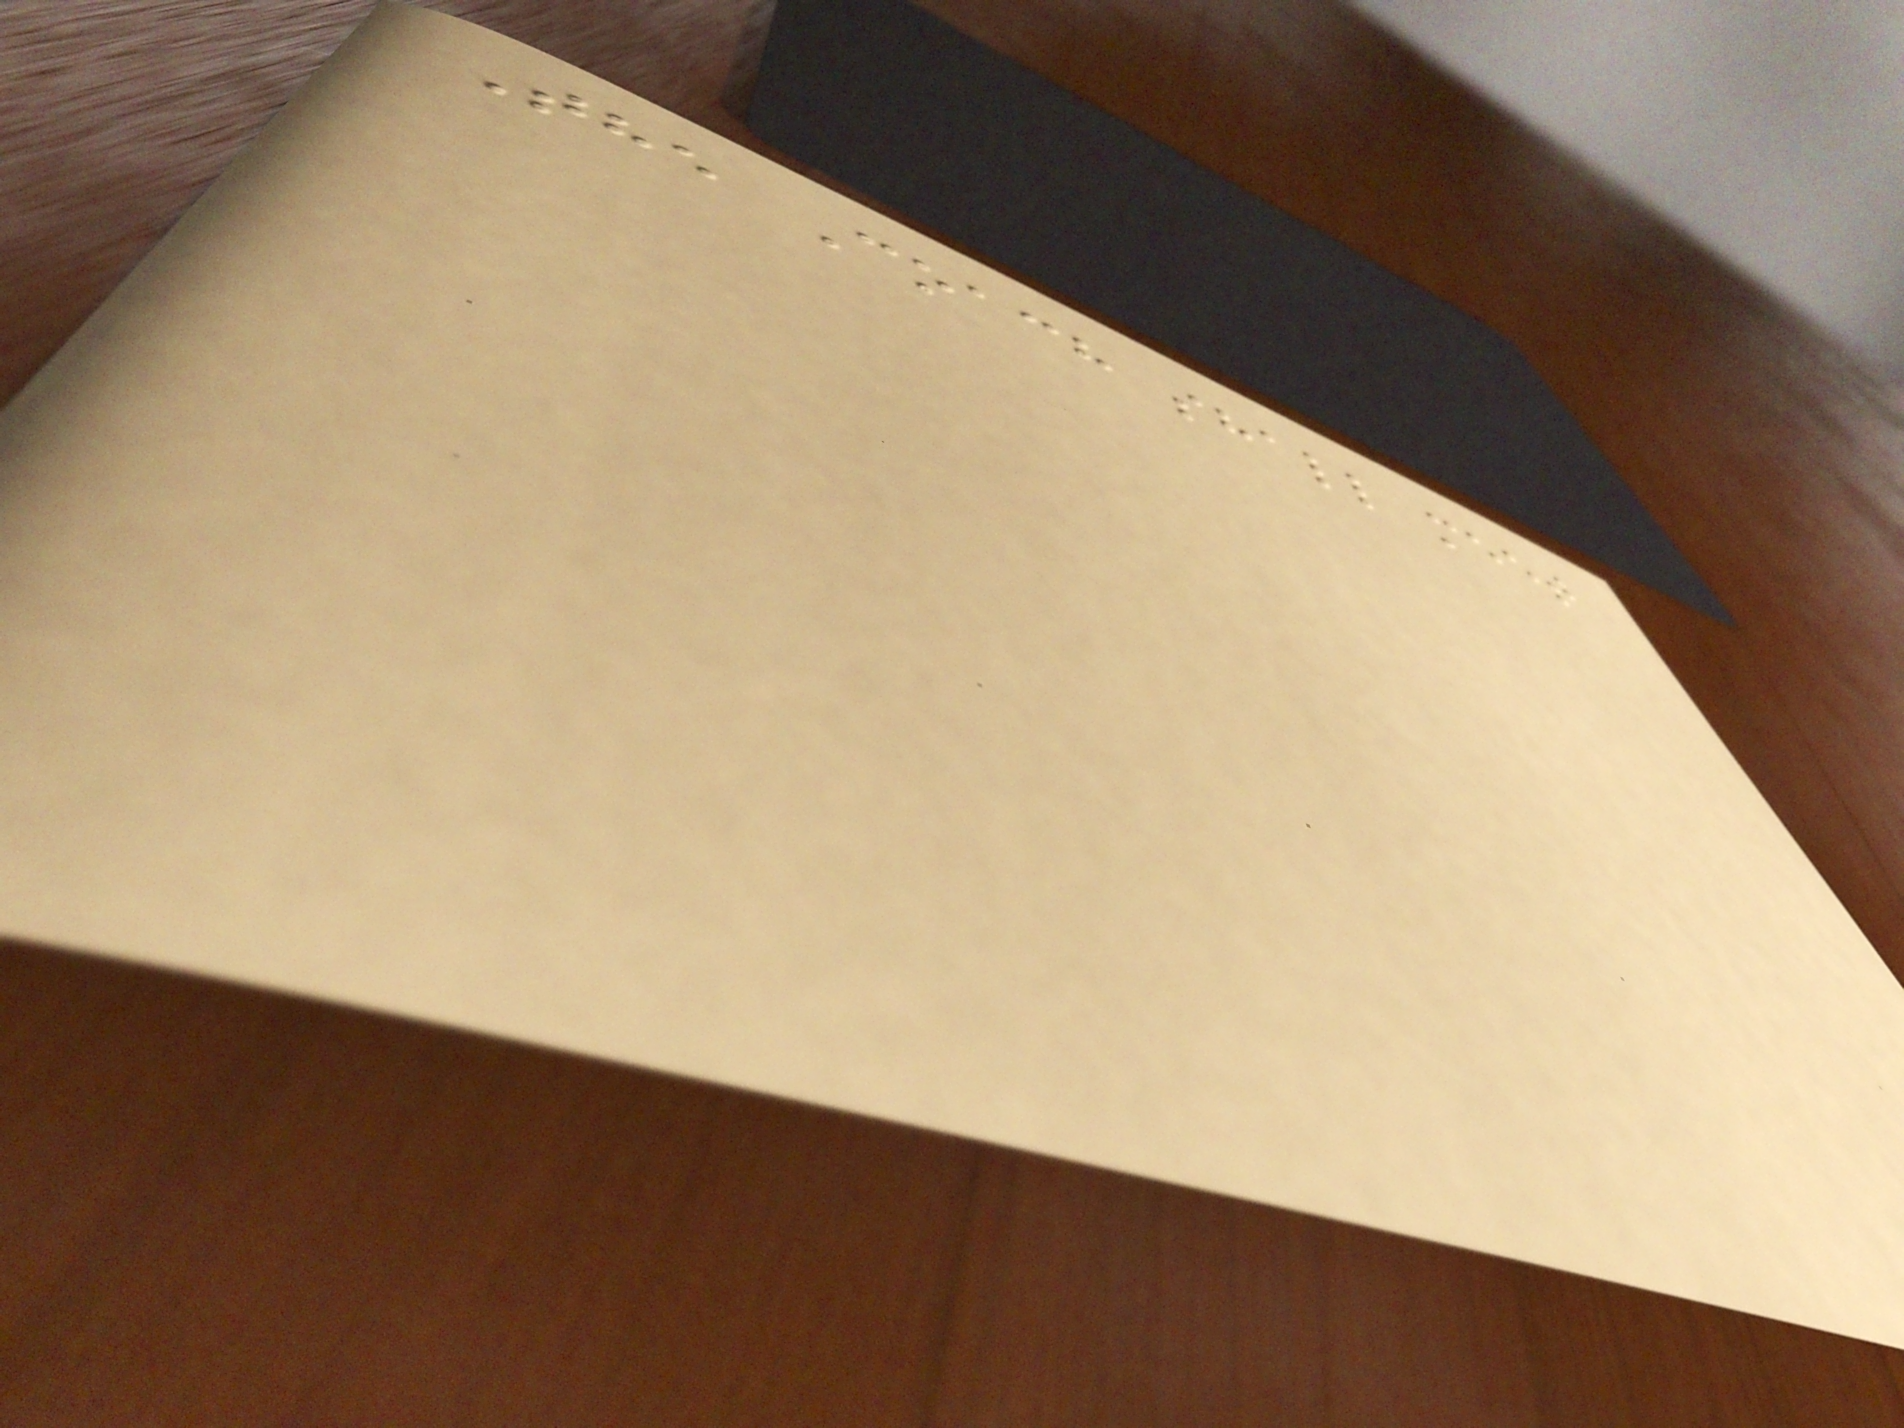The Coach shall meet
